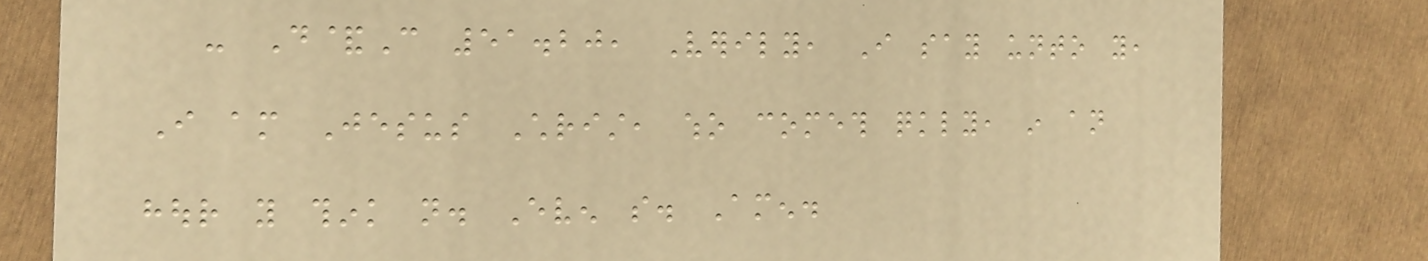- D&C 51.20, Verily, I say unto you,
I am Jesus Christ, who cometh quickly, in an
hour you think not. Even so. Amen.
